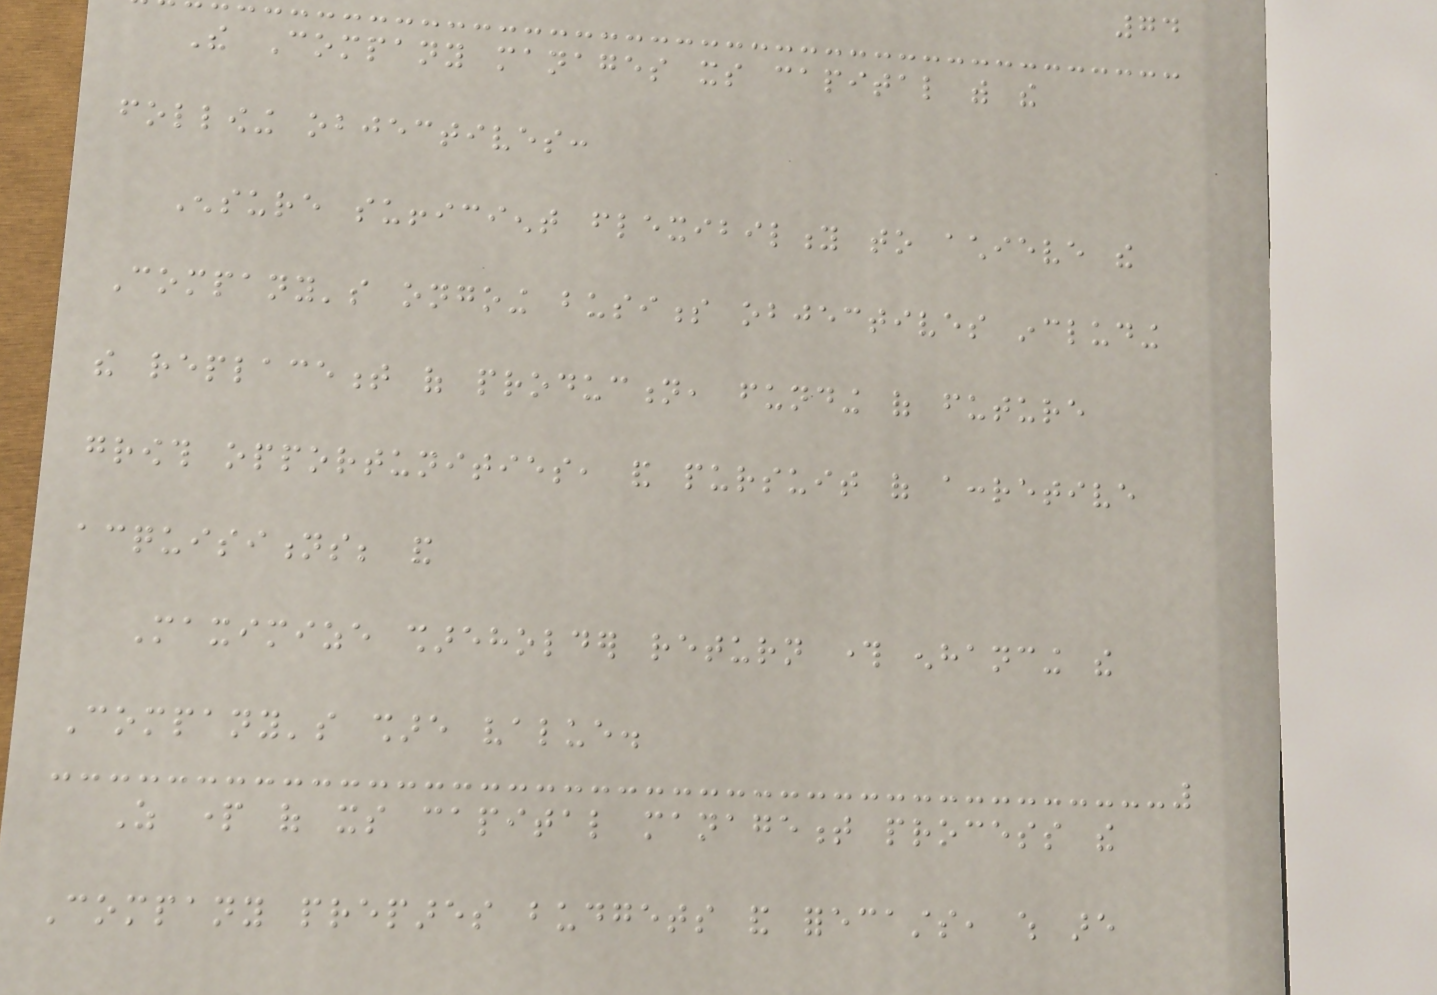74
The Company manages its capital with the
following objectives:
Ensure sufficient flexibility to achieve the
Company's ongoing business objectives including
the replacement of production, funding of future
growth opportunities, and pursuit of accretive
acquisitions; and
Maximize shareholder return through enhancing the
Company's share value.
As part of its capital management process the
Company prepares budgets and forecasts, which are
